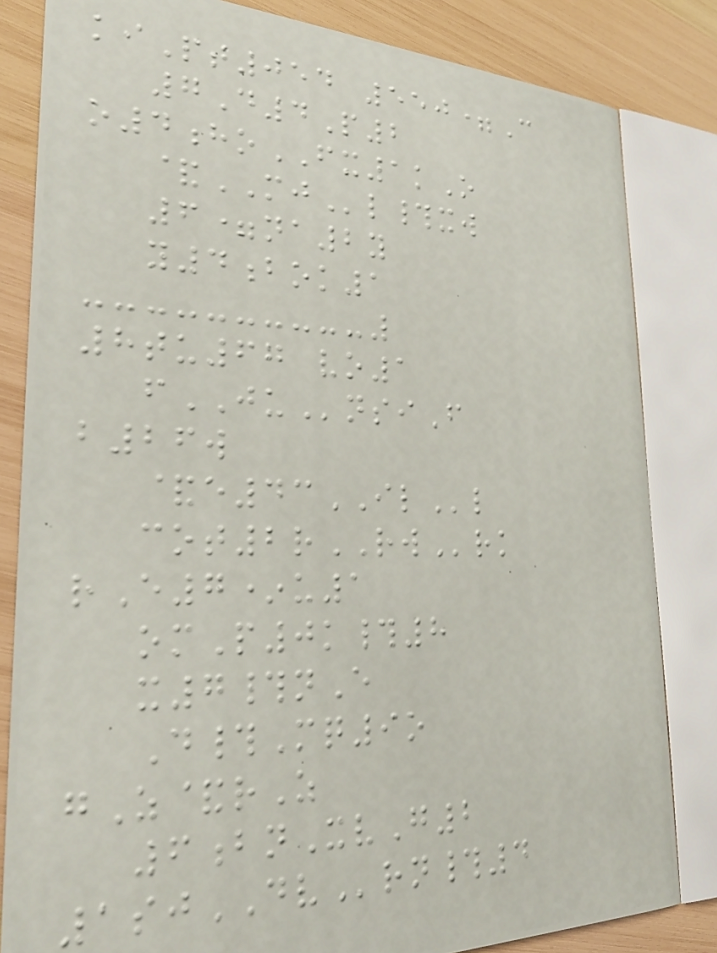kiPt054 550=C
7D4P2
o4hoFX1kO
&MJl#xw
6=na2y
y4bok1
8tu67 vo1
fJUnsiF
b26w
&e43ILl
cot2rRWrk
rE7*u1
omP0k#8
x7#nE
D#Mq9o
gZ&rZ
6bnXvG2
1sjDVrn#4
